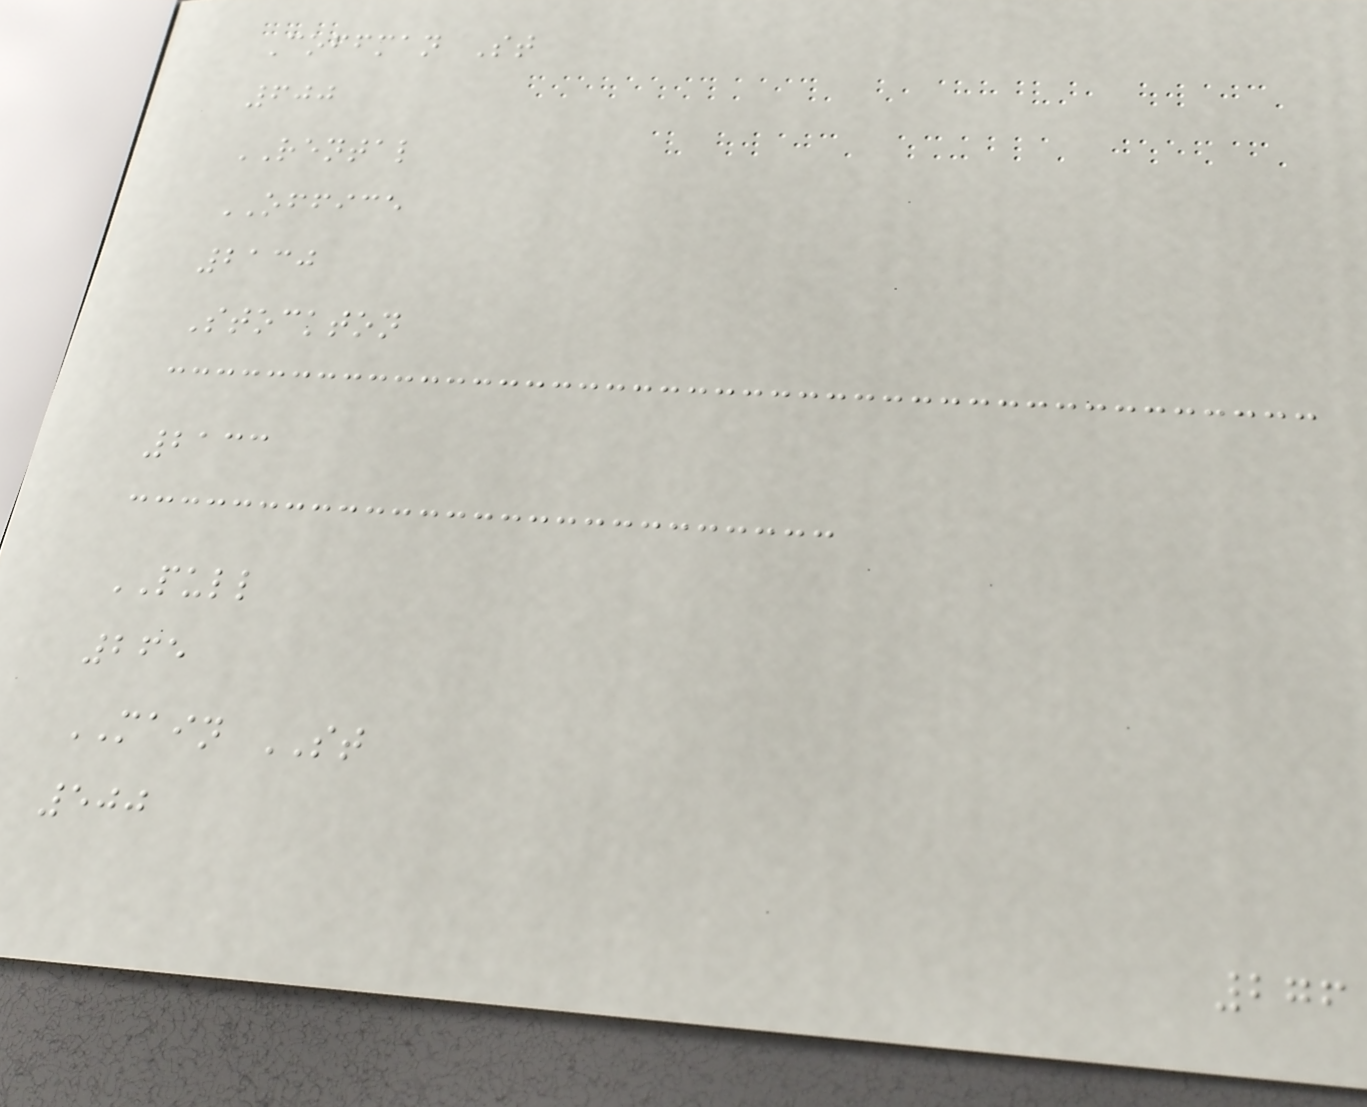Coffman St
600
RENTAL
OFFICE
2130
Stockton
2133
PULL
265
MAIN ST
500
276
